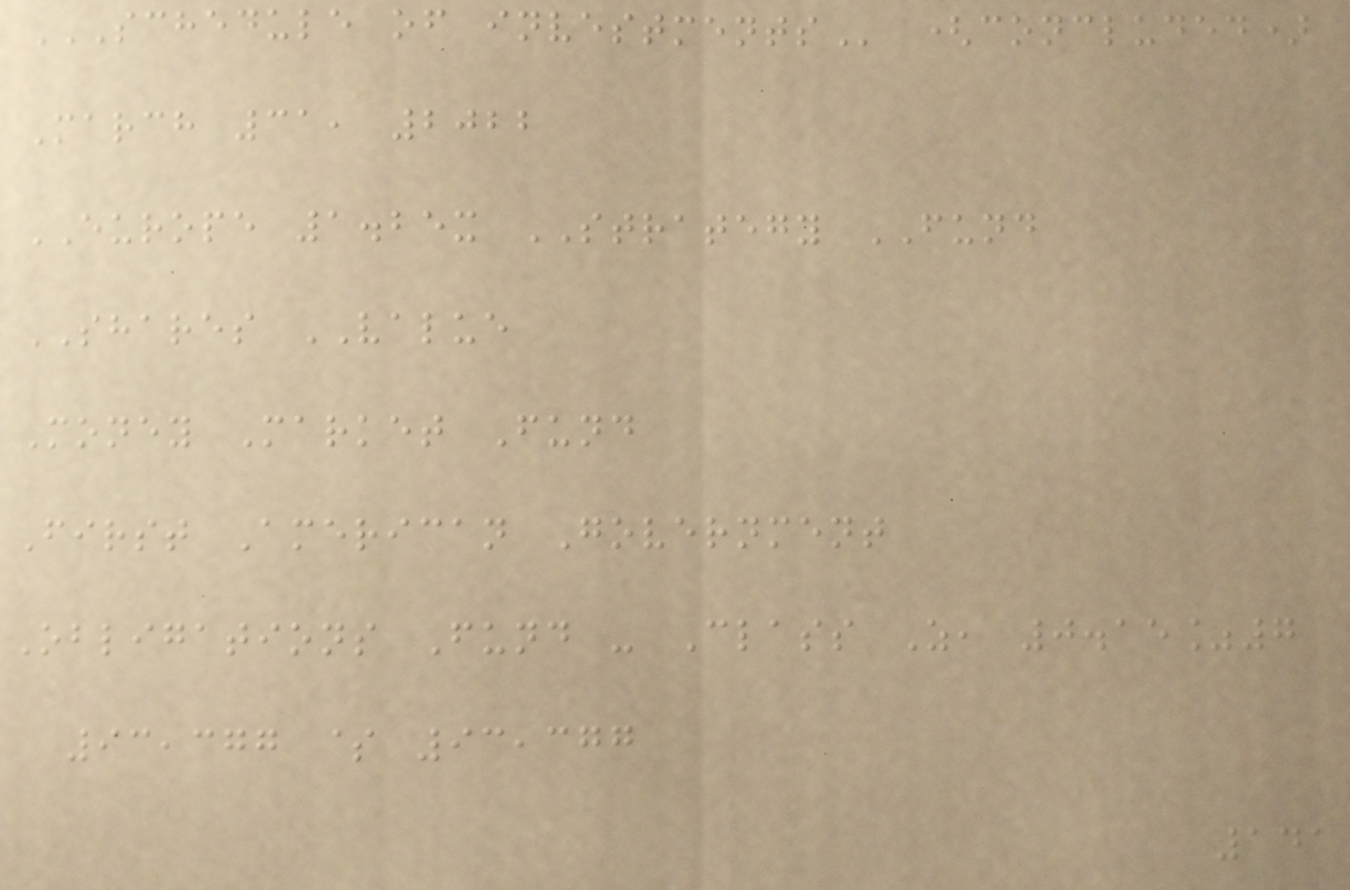SCHEDULE OF INVESTMENTS (concluded)
March 31, 2022
EUROPE 1.25x STRATEGY FUND
SHARES VALUE
Money Market Fund
First American Government
Obligations Fund - Class Z, 0.15%7
93,377 $ 93,377
141
